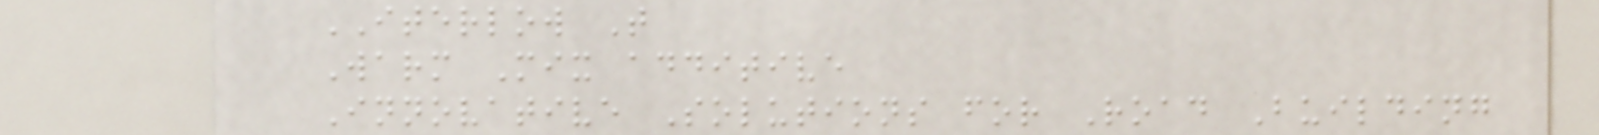ITERLOW T
Warm Mix additive
Innovative Solutions for Road Building
